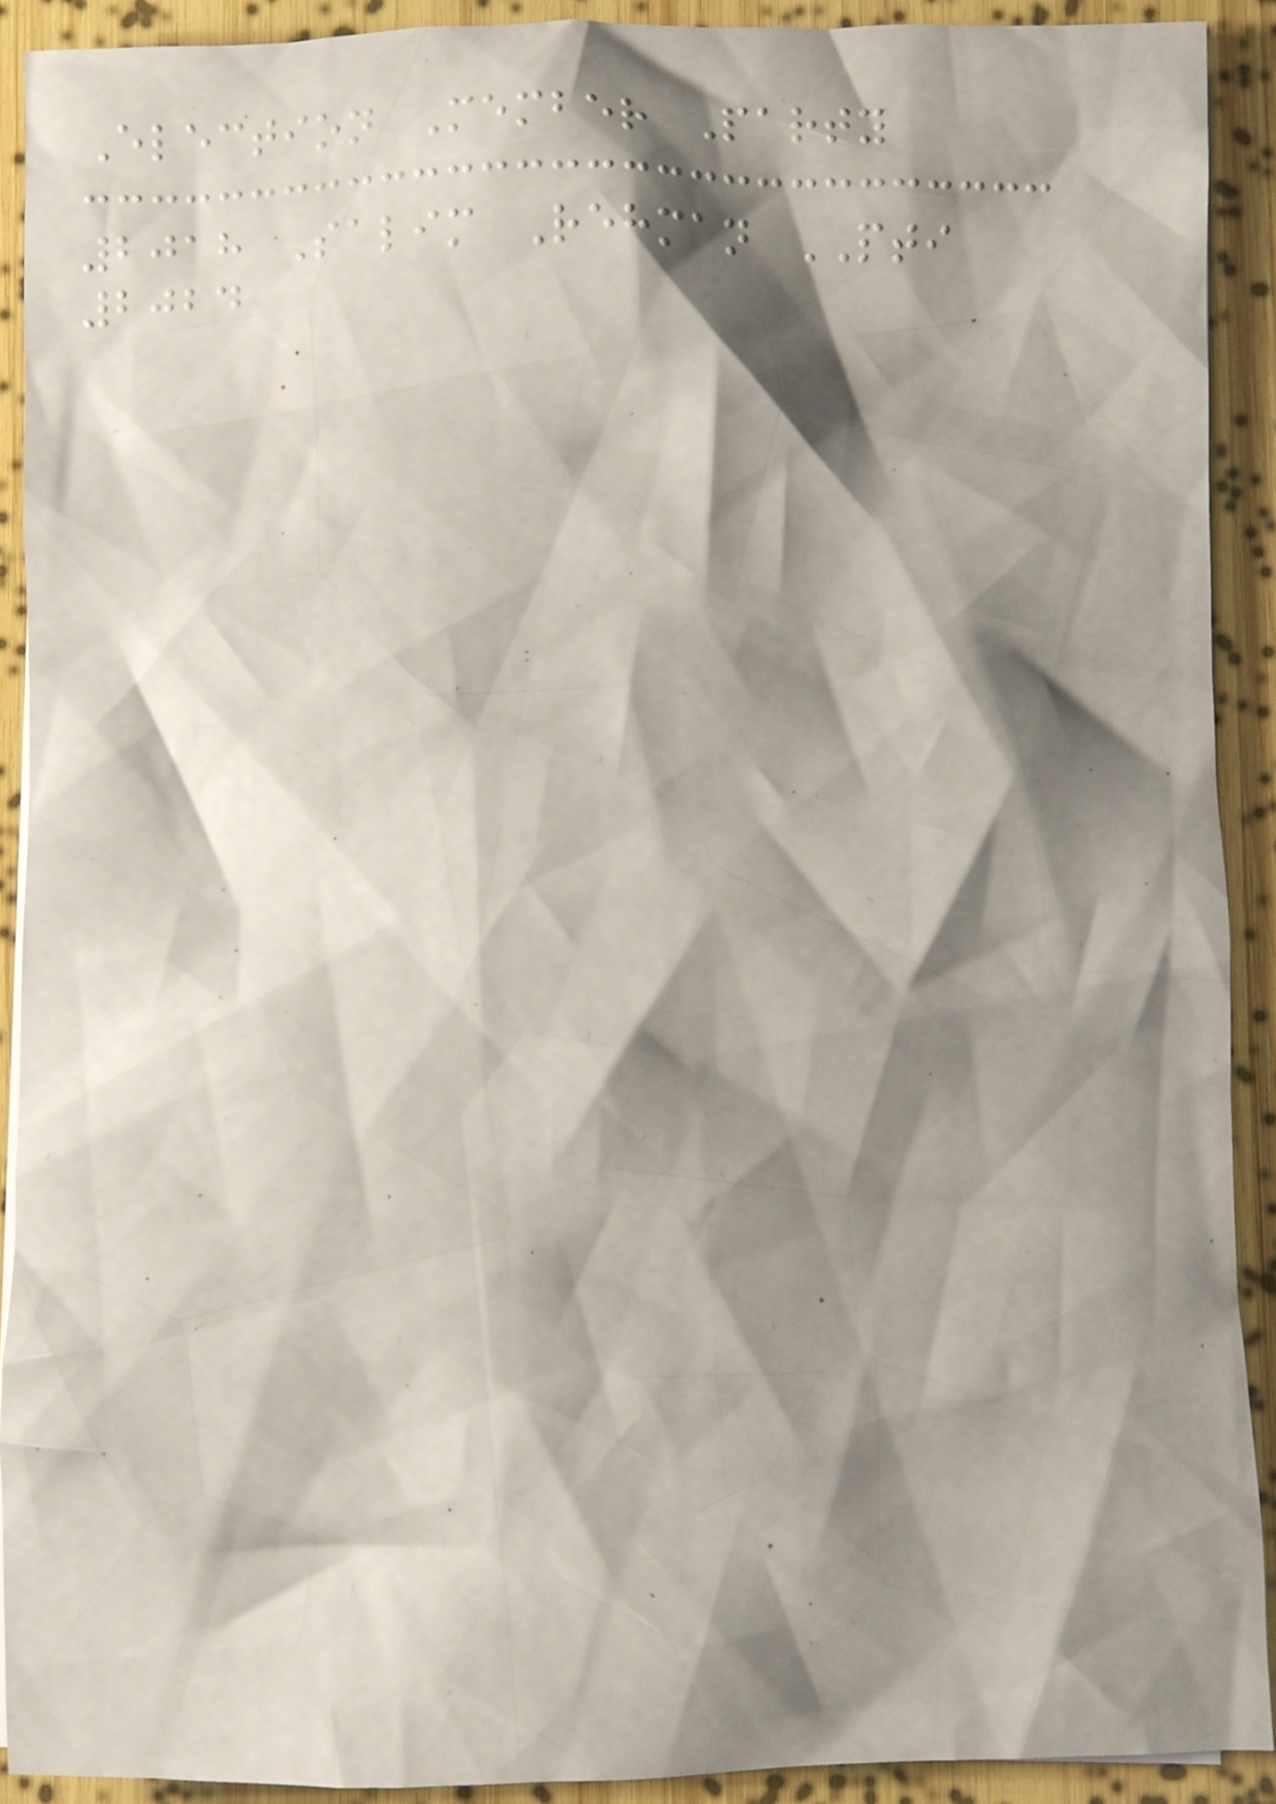Election Member Party
2018 Salim Rehman PTI
2024
